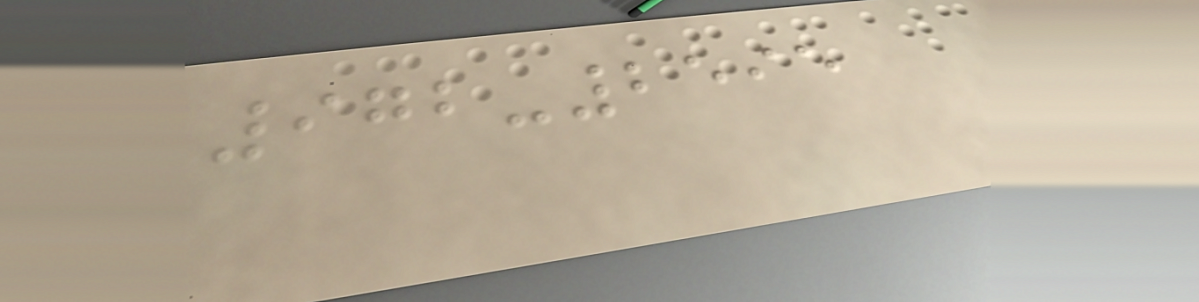972-2595
